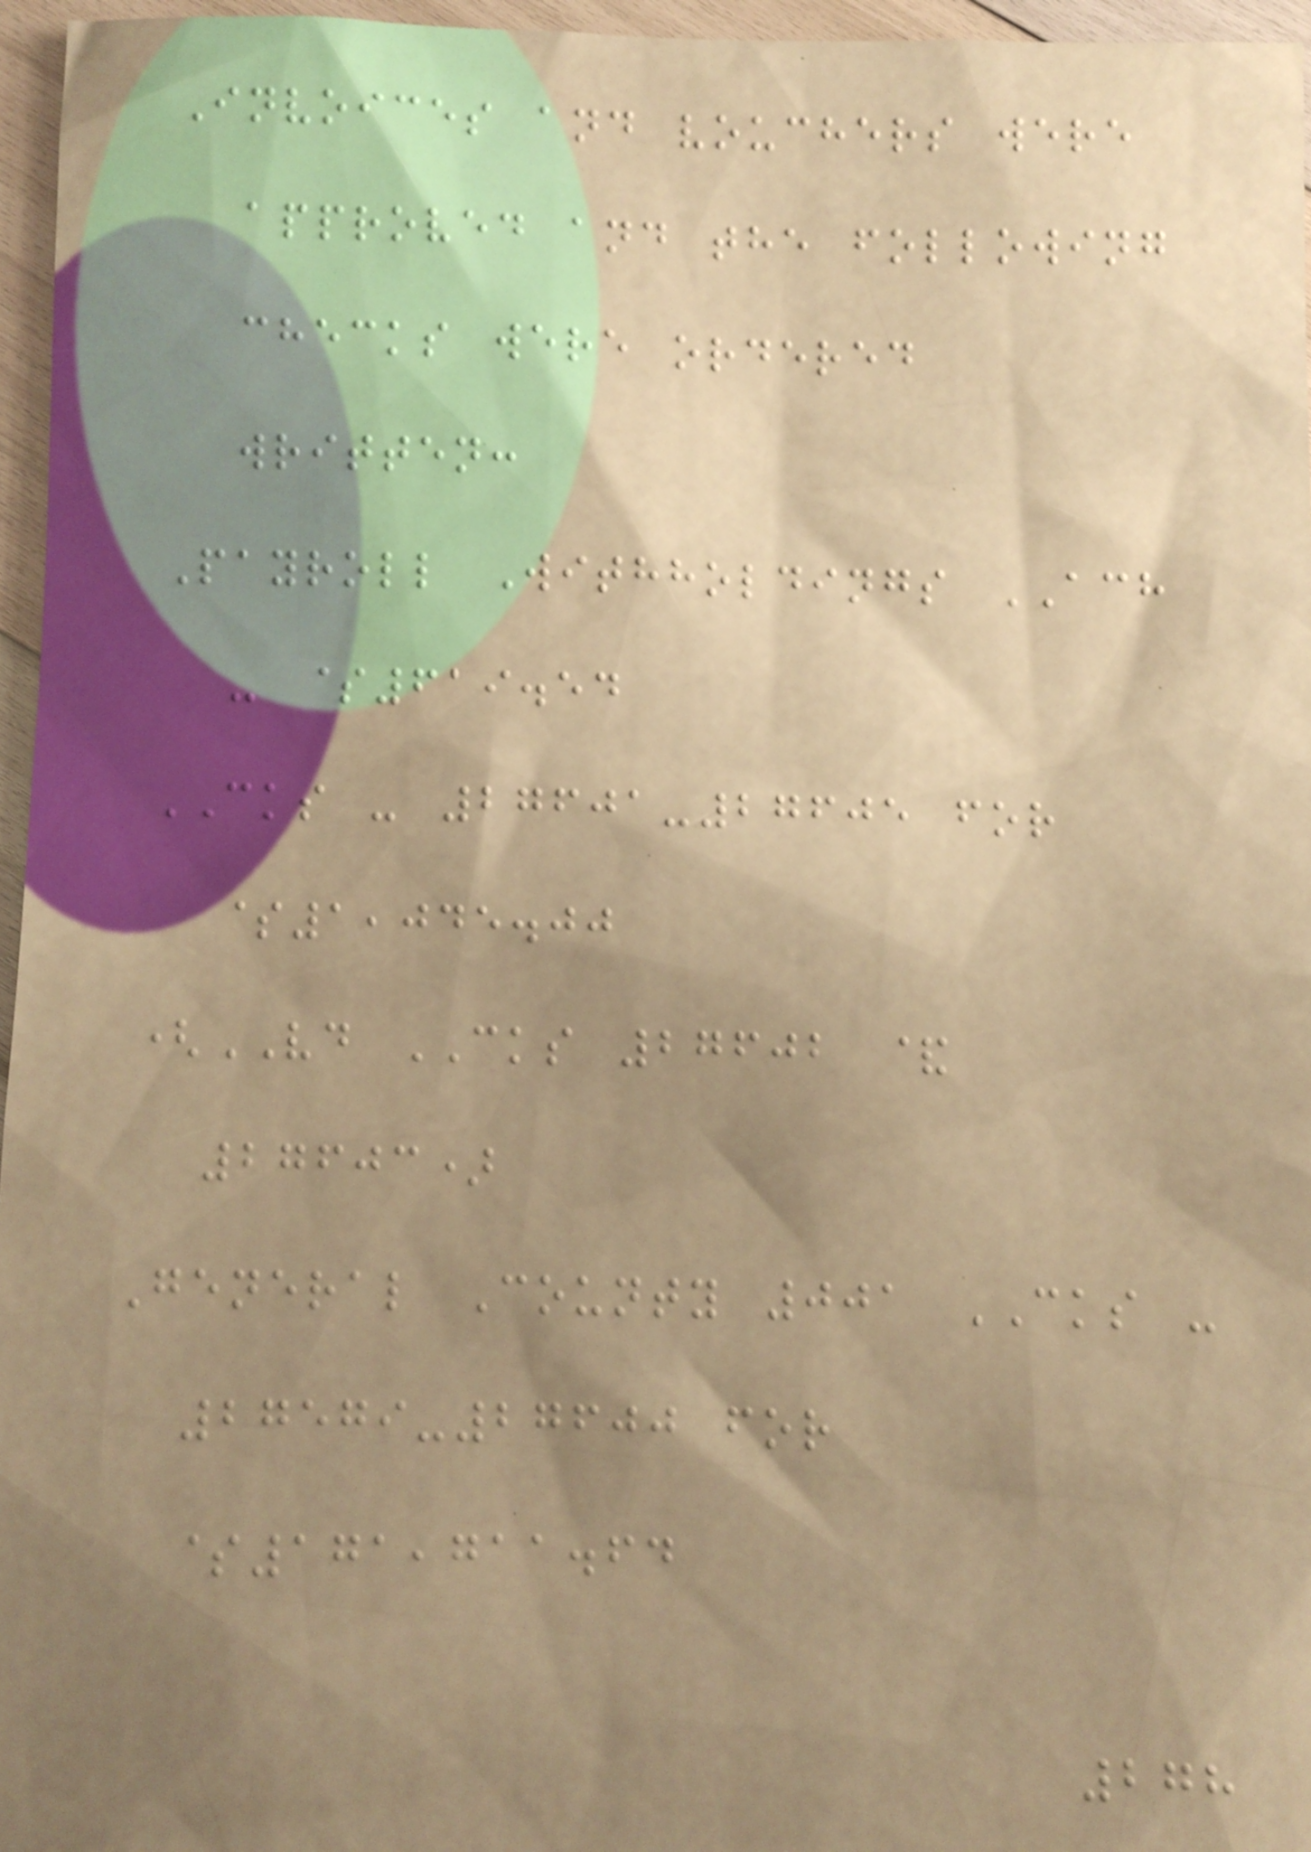Invoices and vouchers were
approved and the following
checks were ordered
written:
Payroll Withholdings ACH
- $619.54
CKS - 27601-27605 for
$1,045.00
(VD CKS 27602 &
27603)
General County 001 CKS -
27579-27600 for
$171,711.64
278
